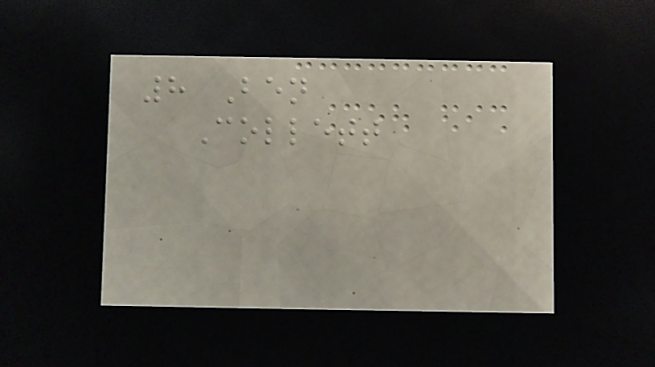8 Ben
Collett
